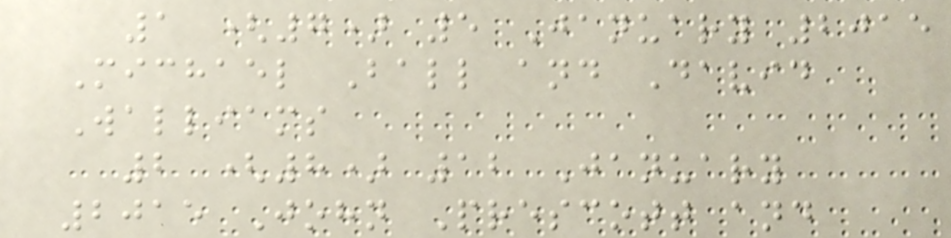1 (7) 5 January 2015
Michael Ball and David
Walliams
2 (8) 12 January
2015 John Prescott and
